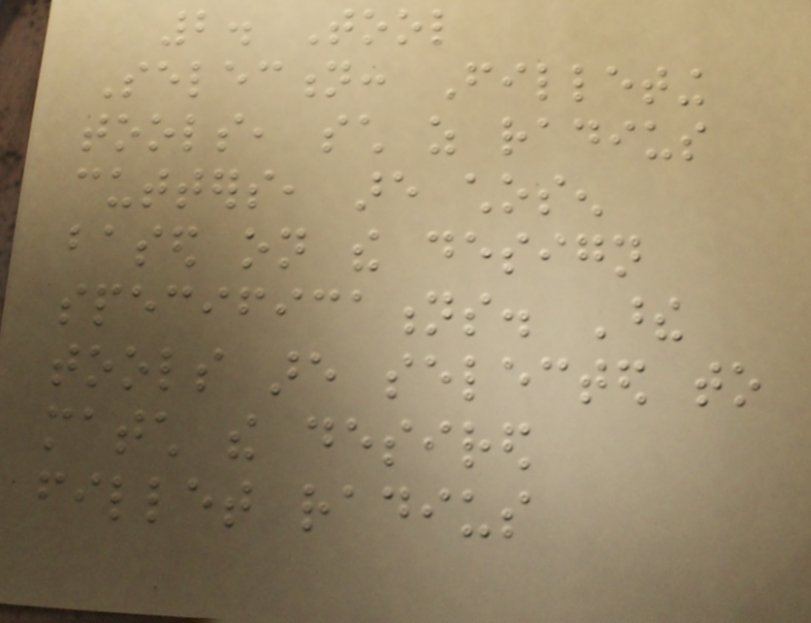2. Tool
Selection: Filleting
tools, such as radius
cutters, are chosen
based on the design
specifications. These
tools are selected to
match the desired
fillet radius
